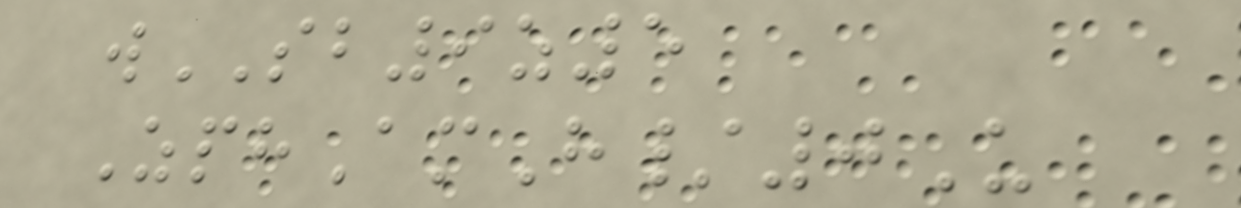wSB9z5
ZphAmH/0U
